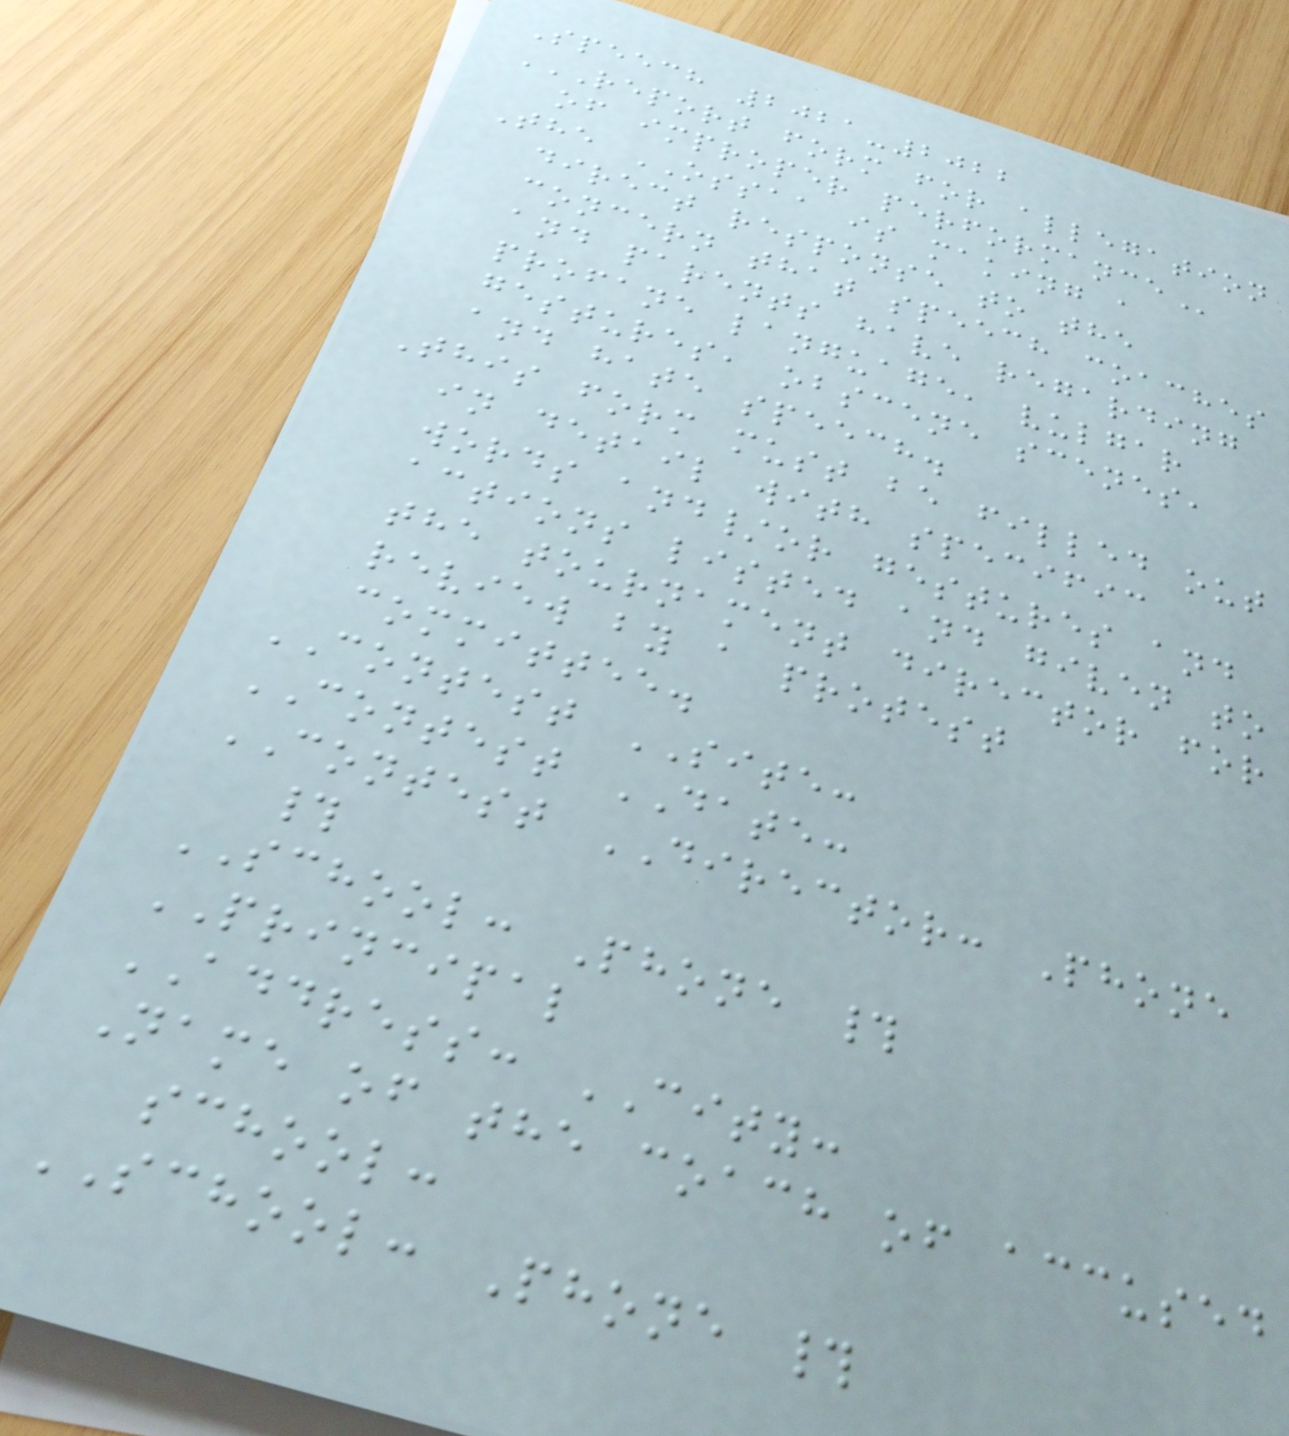Speech 2021-2022
REPORT FORM FOR ALLEGATION
OF IMPROPER PERFORMANCE
The OSSAA is making a
direct response to the
concern that speech coaches
and parents have regarding
profane language, vulgar
gestures, obscene scenes,
and hate speech.
This form must be filled out
in detail with specific
words and/or gestures and
actions listed and given to
the tournament director for
review by a protest
committee.
CONTEST SITE:
CONTEST DATE:
CONTEST DIRECTOR: Phone
#
SCHOOL: Phone #
PRINCIPAL
ADDRESS: CITY:
Name of the coach of accused
school:
SCHOOL: Phone #
